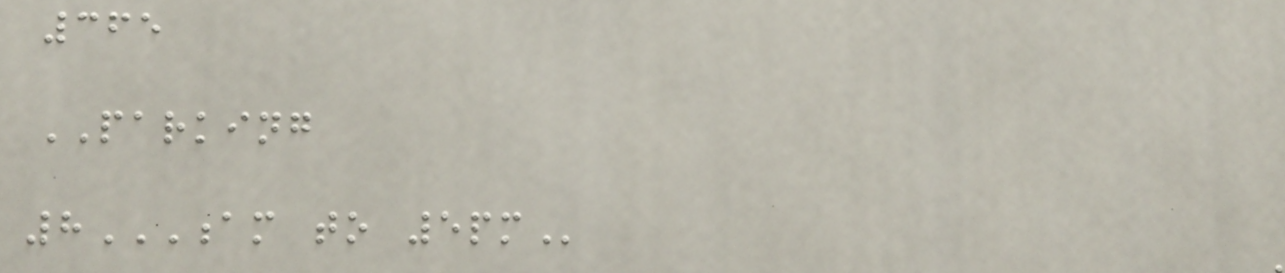365
PARKING
8AM TO 5PM
